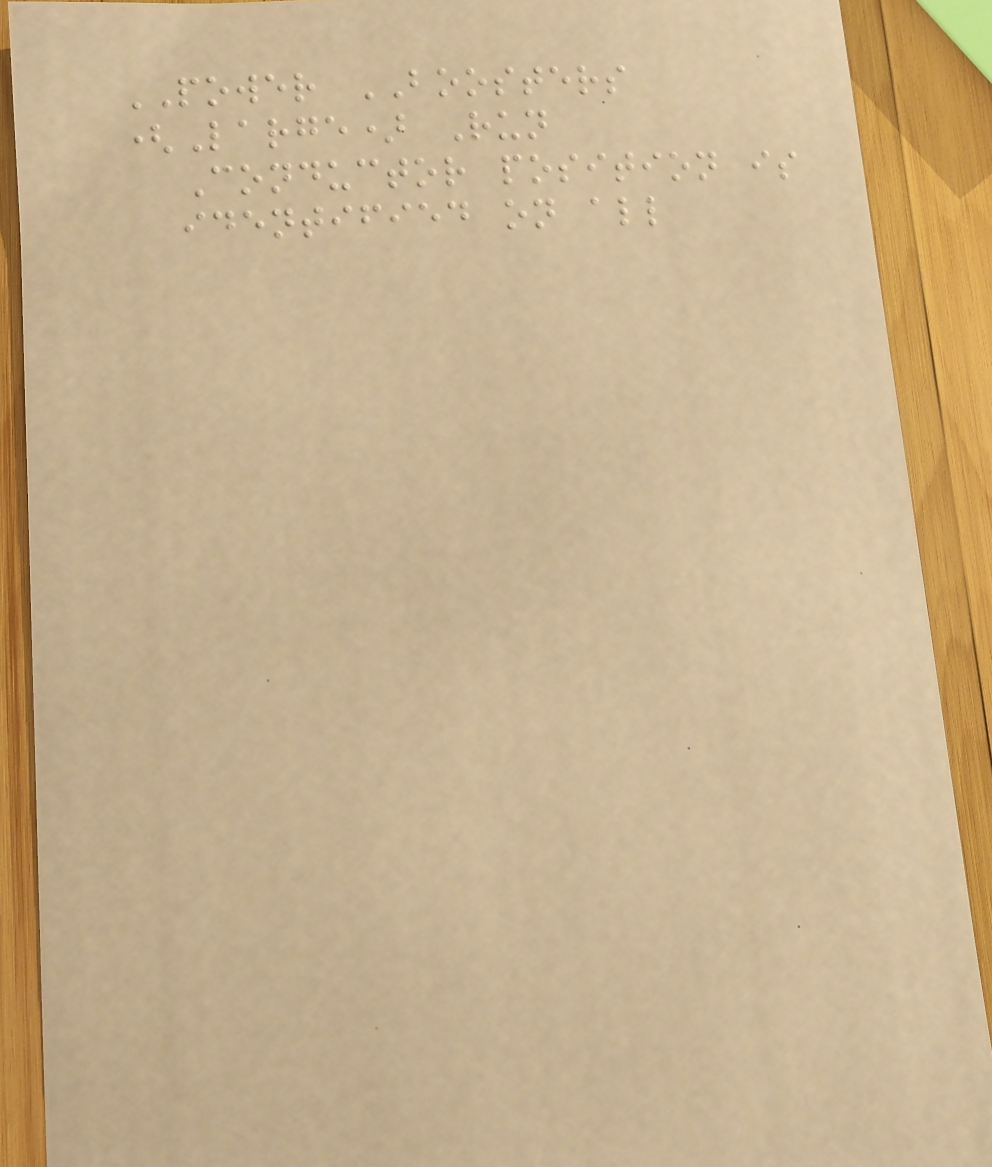POWER BOOSTERS
(Large) Run
Conductor position is
identified on all
